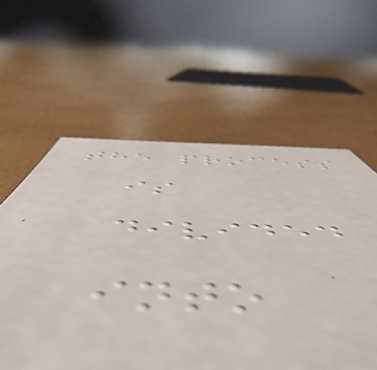the process
is
divided
into
